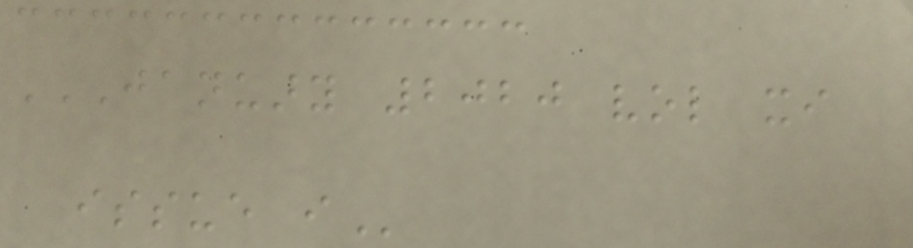JANUARY 2020 VOL XI
ISSUE I
